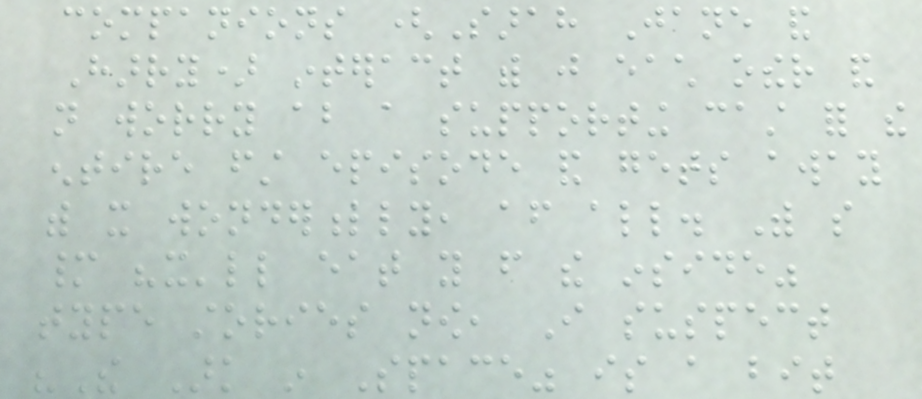companions (Sarah Jane and
Harry) interact with just each other and
not worry about a supporting cast for the
entire first episode and gets away
with it wonderfully, after all. With so
many "it'll eat you from the inside"
type stories now, I suspect
"The Ark in Space" is a bit
